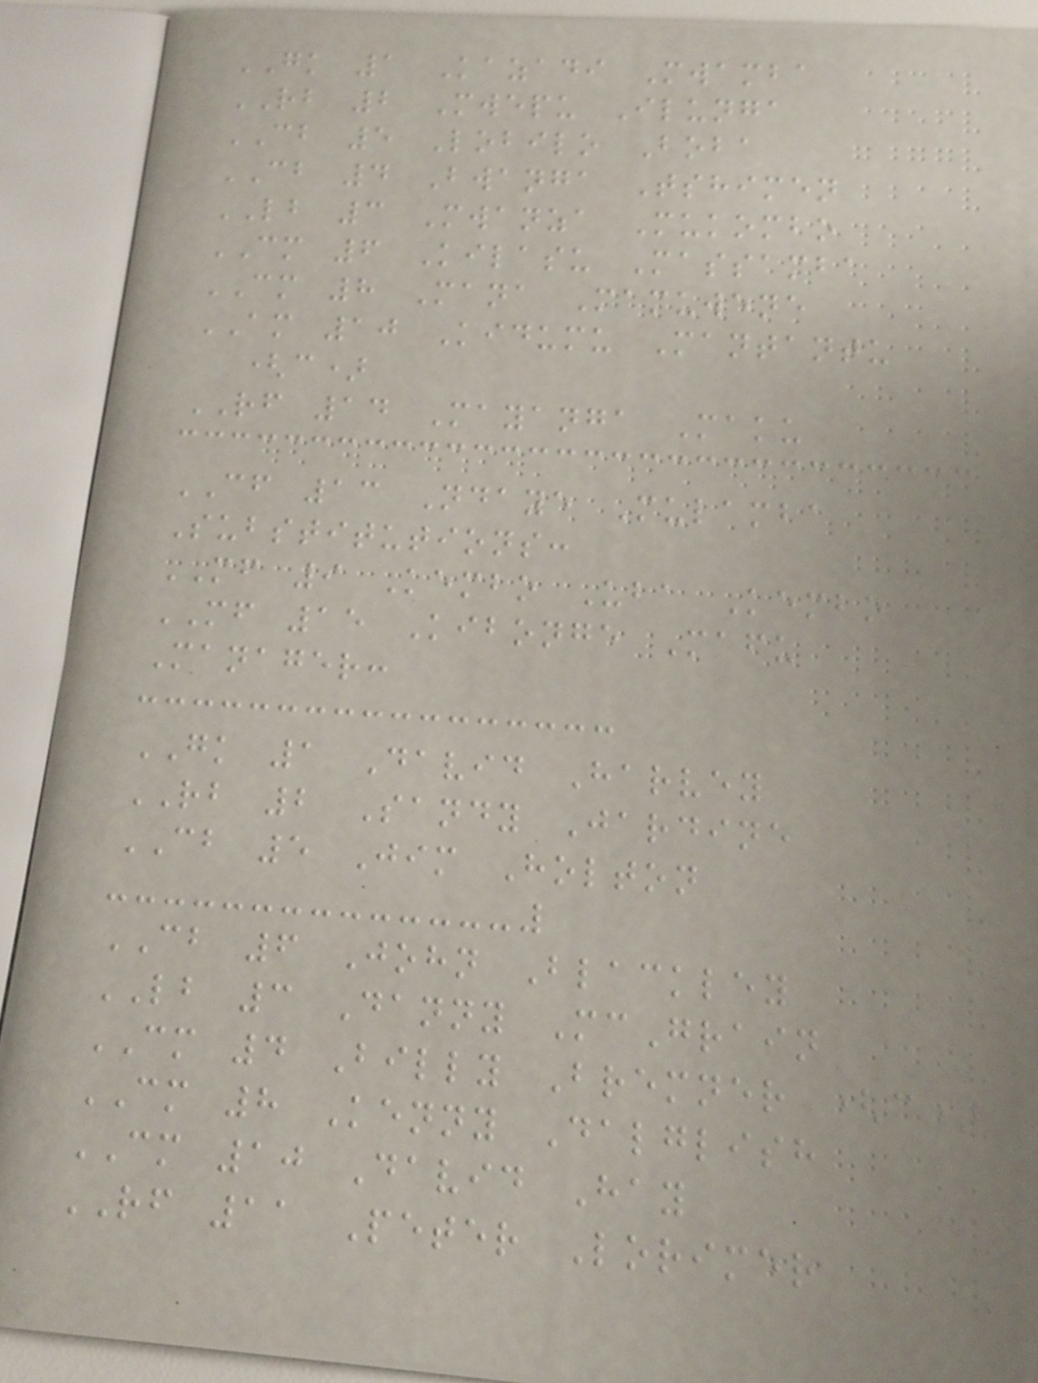GK 1 Kazadi Mwamba
RB 2 Mwepu Ilunga
CB 5 Lobilo Boba
CB 4 Bwanga Tshimen
LB 3 Mwanza Mukombo
CM 6 Kilasu Massamba
CM 8 Mana Mamuwene
AM 10 Kidumu Mantantu
(c)
RF 14 Mayanga Maku
CF 13 Ndaye Mulamba
Substitutions:
MF 9 Kembo Uba Kembo
MF 15 Kibonge Mafu
Manager:
GK 1 David Harvey
RB 2 Sandy Jardine
CB 5 Jim Holton
CB 6 John Blackley
LB 3 Danny McGrain
CM 4 Billy Bremner (c)
CM 8 Kenny Dalglish
CM 10 David Hay
RF 11 Peter Lorimer
